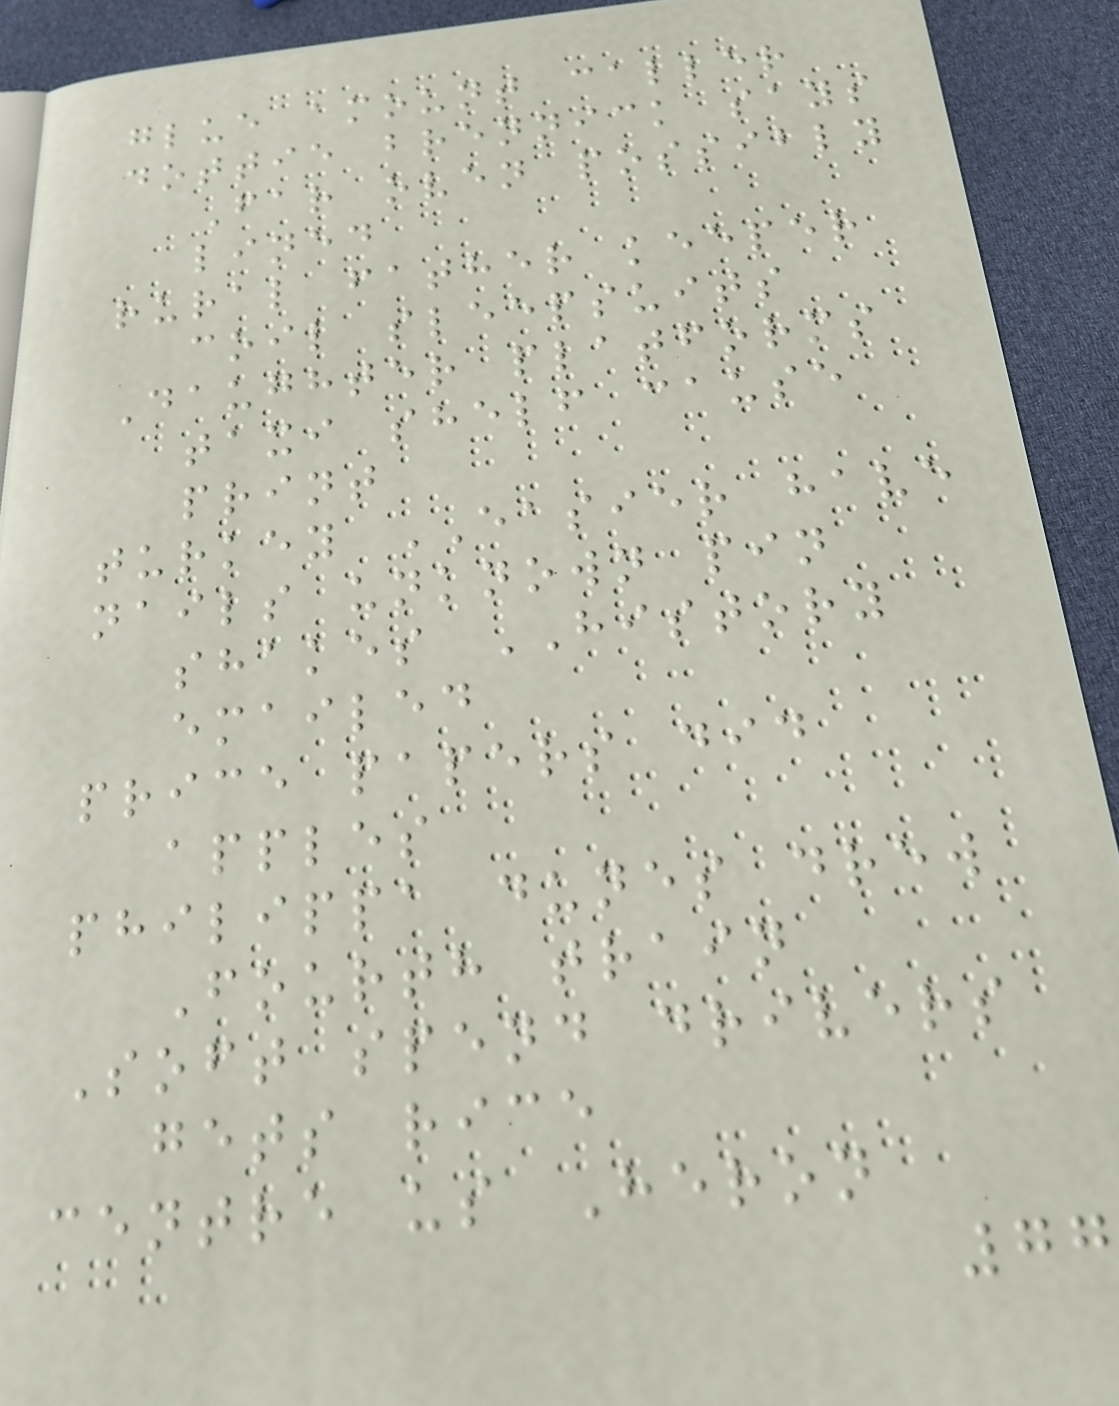glue amount caller
dottie brennick says
Far oven possibly
lined
rural father keeper
coil sleepsuits
Daughter platforms
taxi shelf cause
print
turkey EASIER have
nails unknown pin
shakes HISTORY
emailed
price papers did
apples
philippa dunes drew
Fourth train
Soft spend drivers
gets rice
centre us Heron
77
